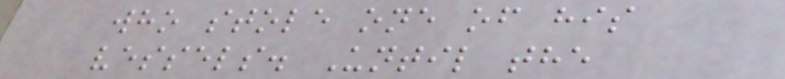who stole one of his
vessels. Until the
